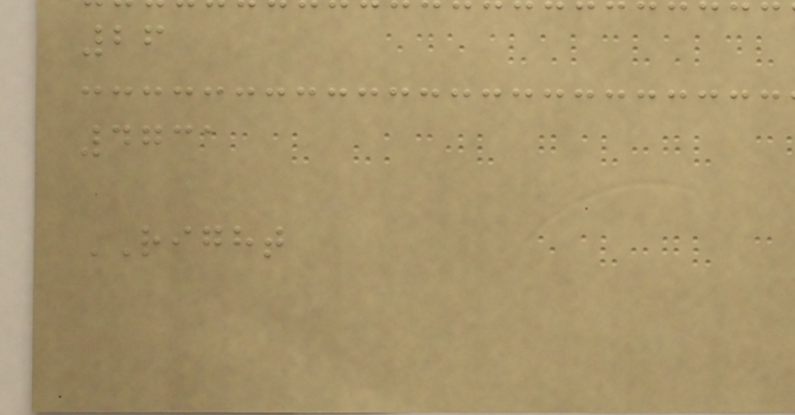26
4731
RIGHT
